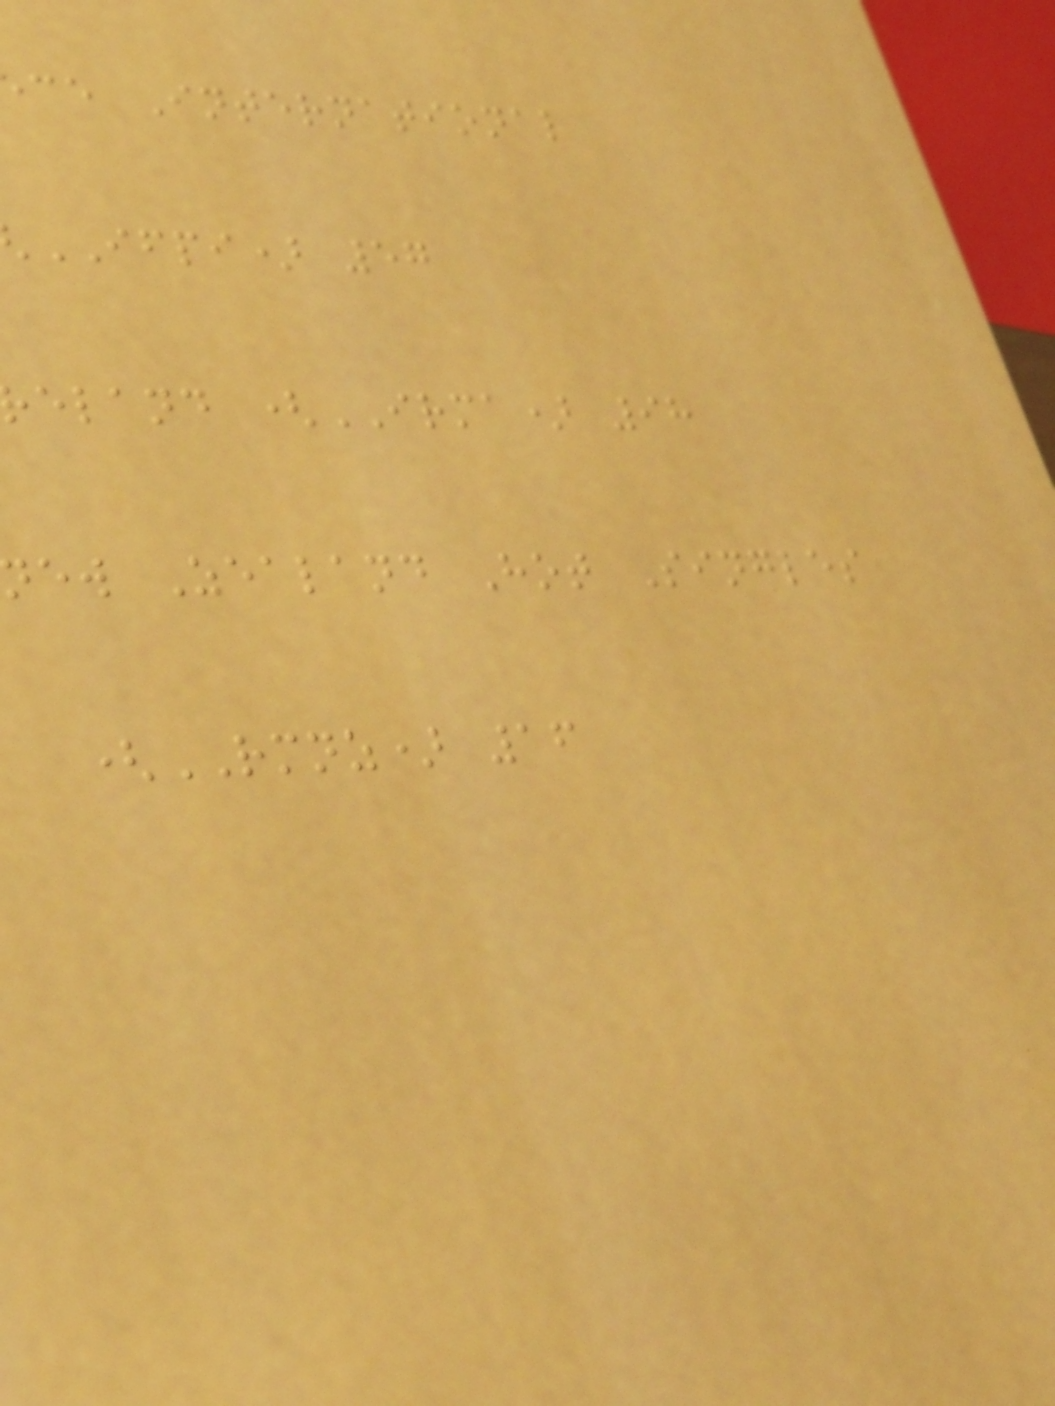ce International
IFPI) 57
eland (IRMA) 98
ew Zealand Hot Singles
(RMNZ) 16
